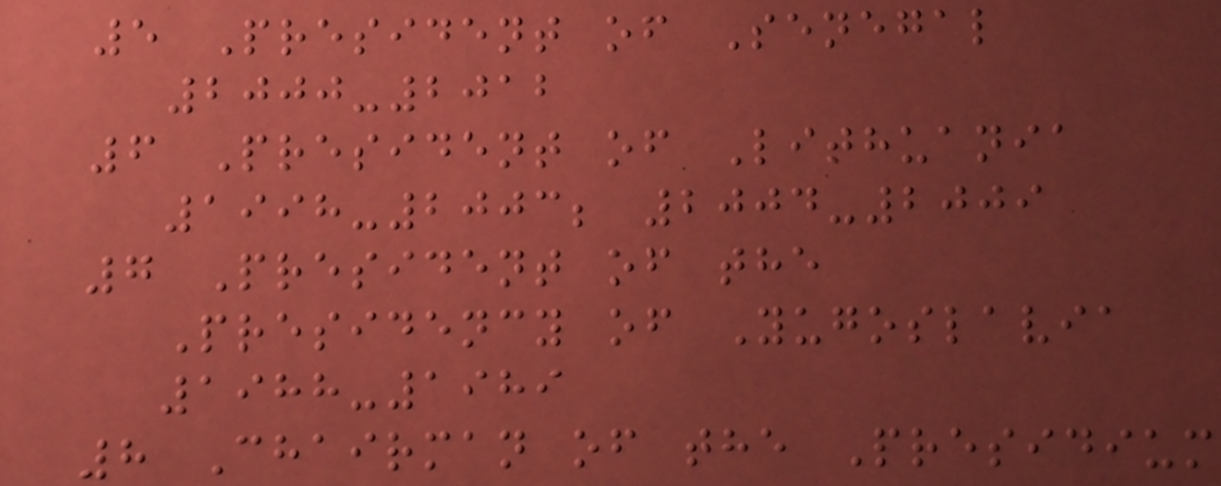5 President of Senegal
2000-2012
6 President of Lithuania
1998-2003; 2004-2009
7 President of the
Presidency of Yugoslavia
1988-1989
8 Chairman of the Presidium
